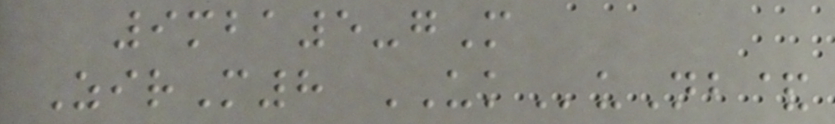9mba5-gM
ZirM8 UKuNb&
